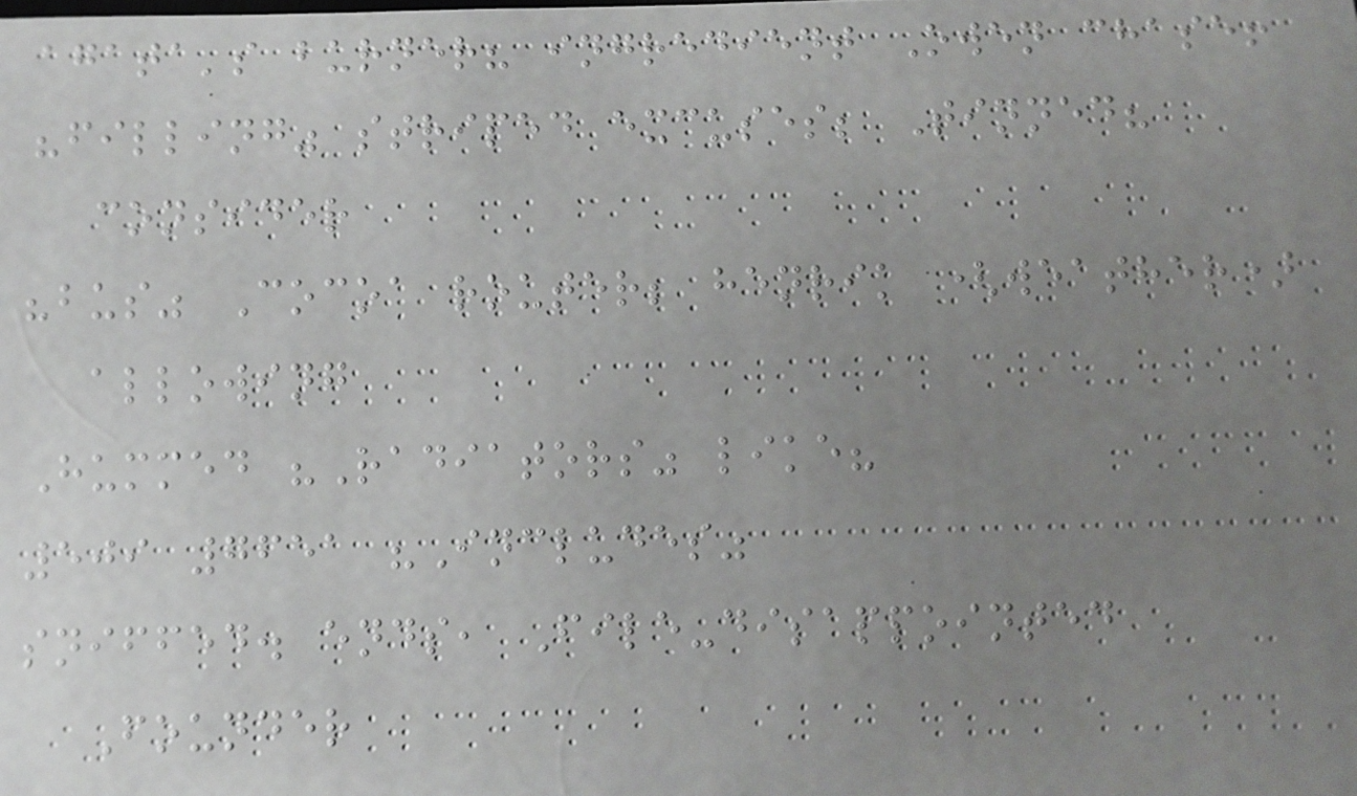agata's burner? ingredient Owen chase!
"filling" striped excuses; Tinned?
consider
"bus" Cocoa router; henrik (weather)
allowing
Hummed "Radiators" like?
509 7651 "Includes"
sniffed. ends, File-disappointed
Founder
